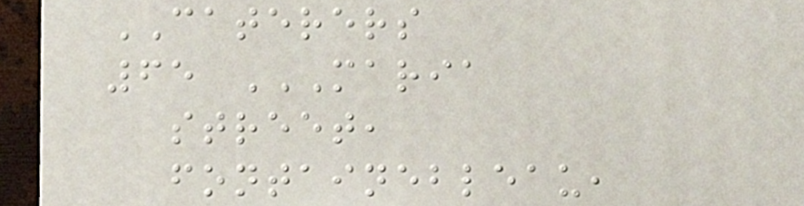CATERERS
65 MARIA
STREET,
FONTAINEBLEAU,
